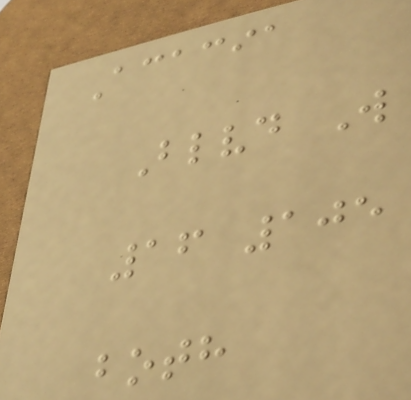Acacia
Blvd W
16 105
both
